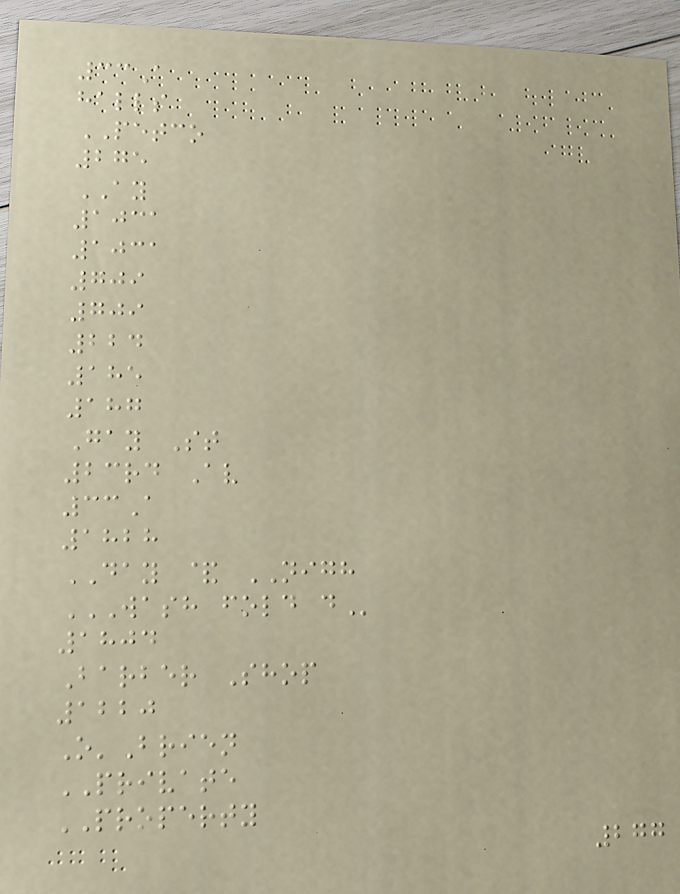33A
halls
PETCO
275
AY
1031
1031
709
709
224
185
187
Gay St
23rd Av
33A
1828
DAY & NIGH
WASH FOLD D
1804
Barber Shop
1220
O'Brien
PRIVATE
PROPERTY
277
